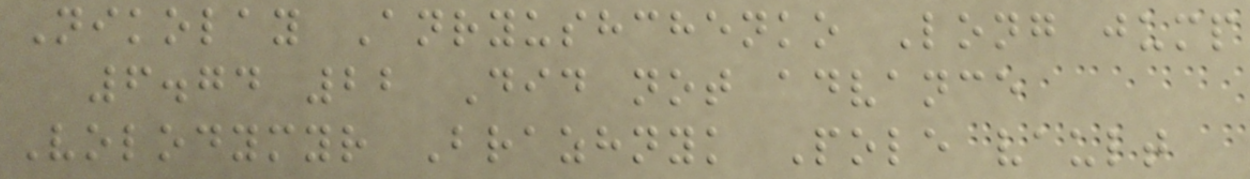Nikolay Anryushchenko Long jump
6.74 22 Did not advance
Volodymyr Brazhnyk Pole vault
